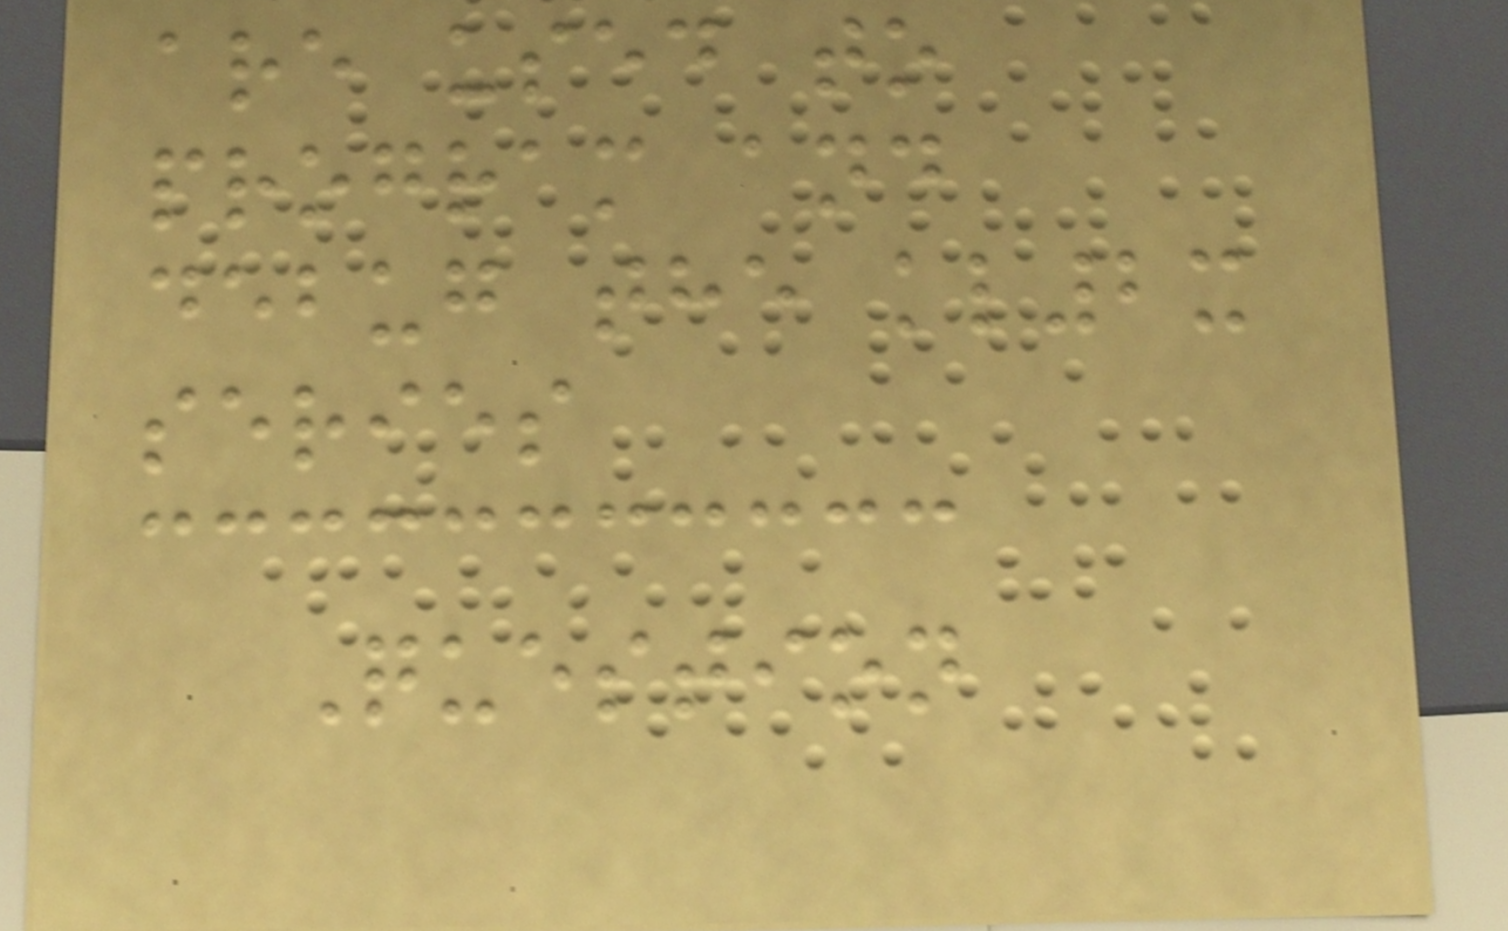are used to
program and
debug the kl2x
series
Question
